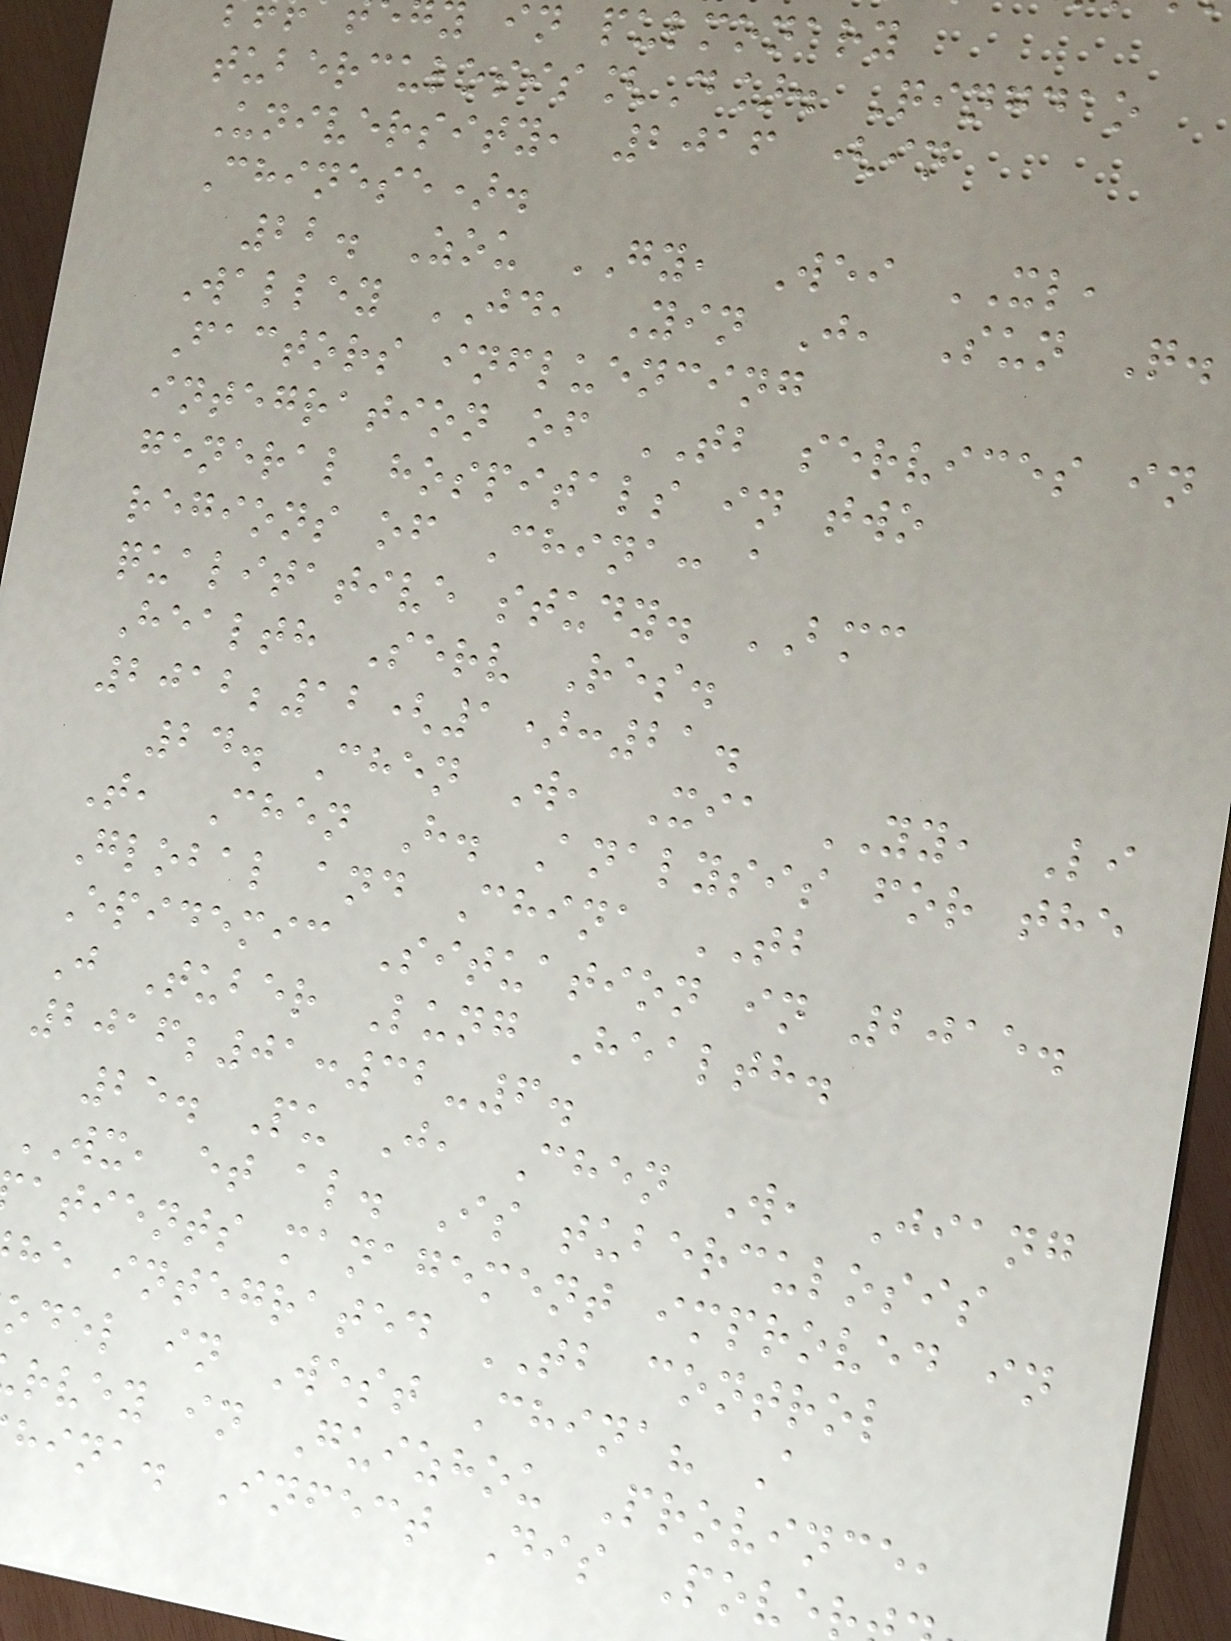in pulmonary
tuberculosis[D]. Qingdao
University, 2016 (in
Chinese).
22. Zou GY, Wei XL,
Walley JD, Yin J, Sun Q.
Factors influencing
integration of TB services in
general hospitals in two
regions of China: a
qualitative study. BMC
Health Serv Res.
2012;12(1):21.
24. Chen W, Xia YY, Li
T, Chen H. Analysis for the
Global and China TB
Epidemic Situation in 2015.
J Tuber Lung Health.
2016;01:32-6.
25. Pu J, Chen W, Jiang
WX, et al. Is tuberculosis
atients management improved in
he integrated TB control
odel in West China? A
rvey in Guizhou Province,
hina. Infect Dis Pove
